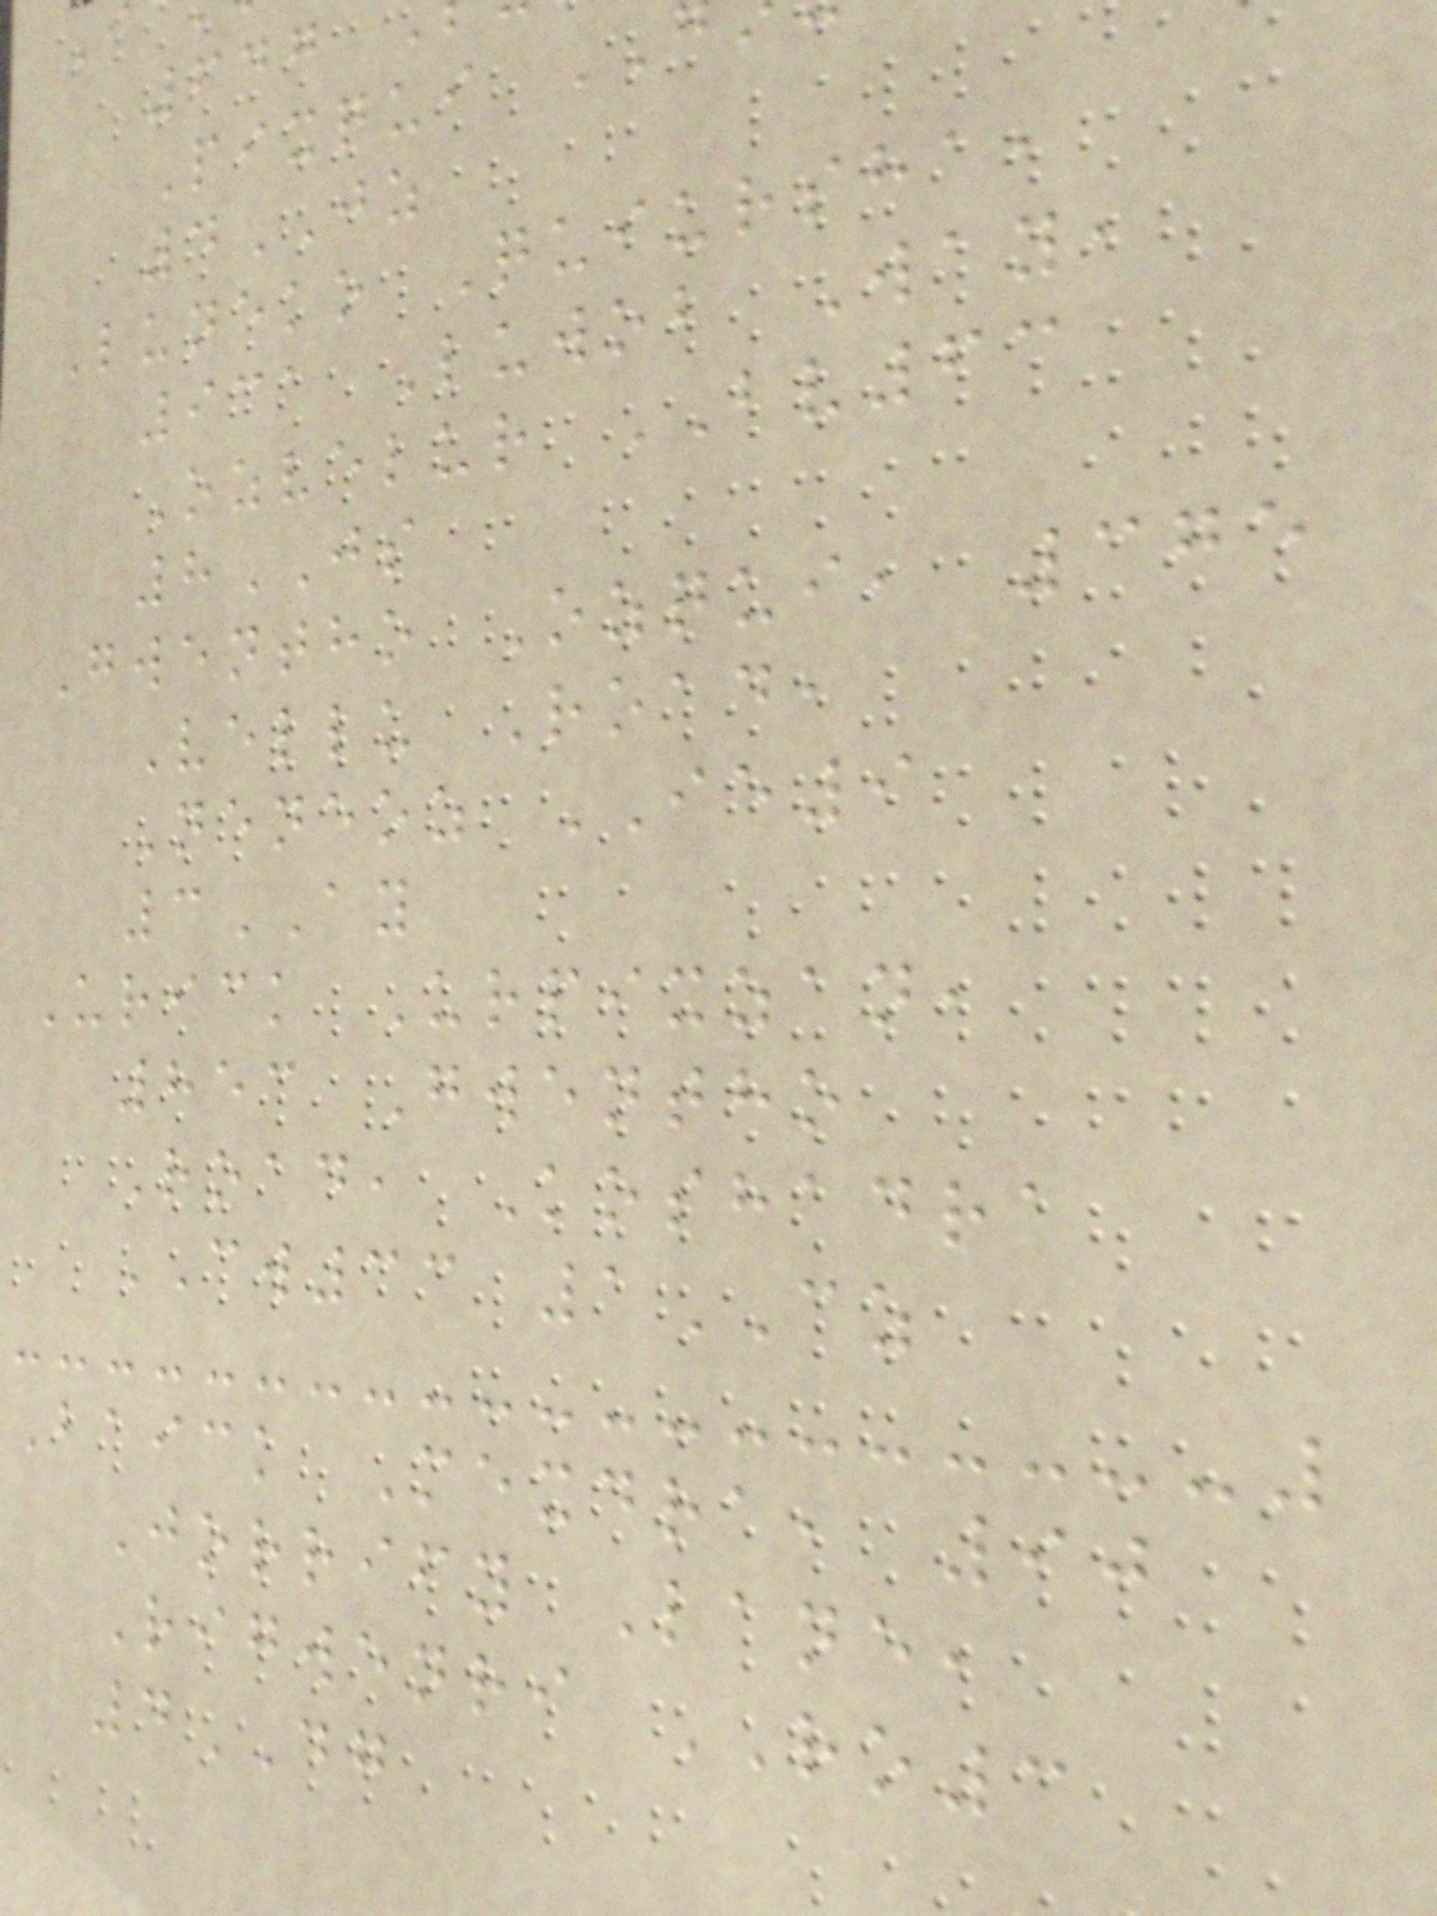Pixqui
4JZ
Luneko Quiursha,
931 Luwob Way,
Ozvelur BV63
8JS
Gwentho Ozqui, 375
Vellu Road,
Neneoz IE9
3AY
Urick Urpixzan,
853 Gwentho
Road, Koshadra
CW33 1CZ
Baick Mexdra, 90
Jorrify Lane,
Rigwenri RO3
4DG
